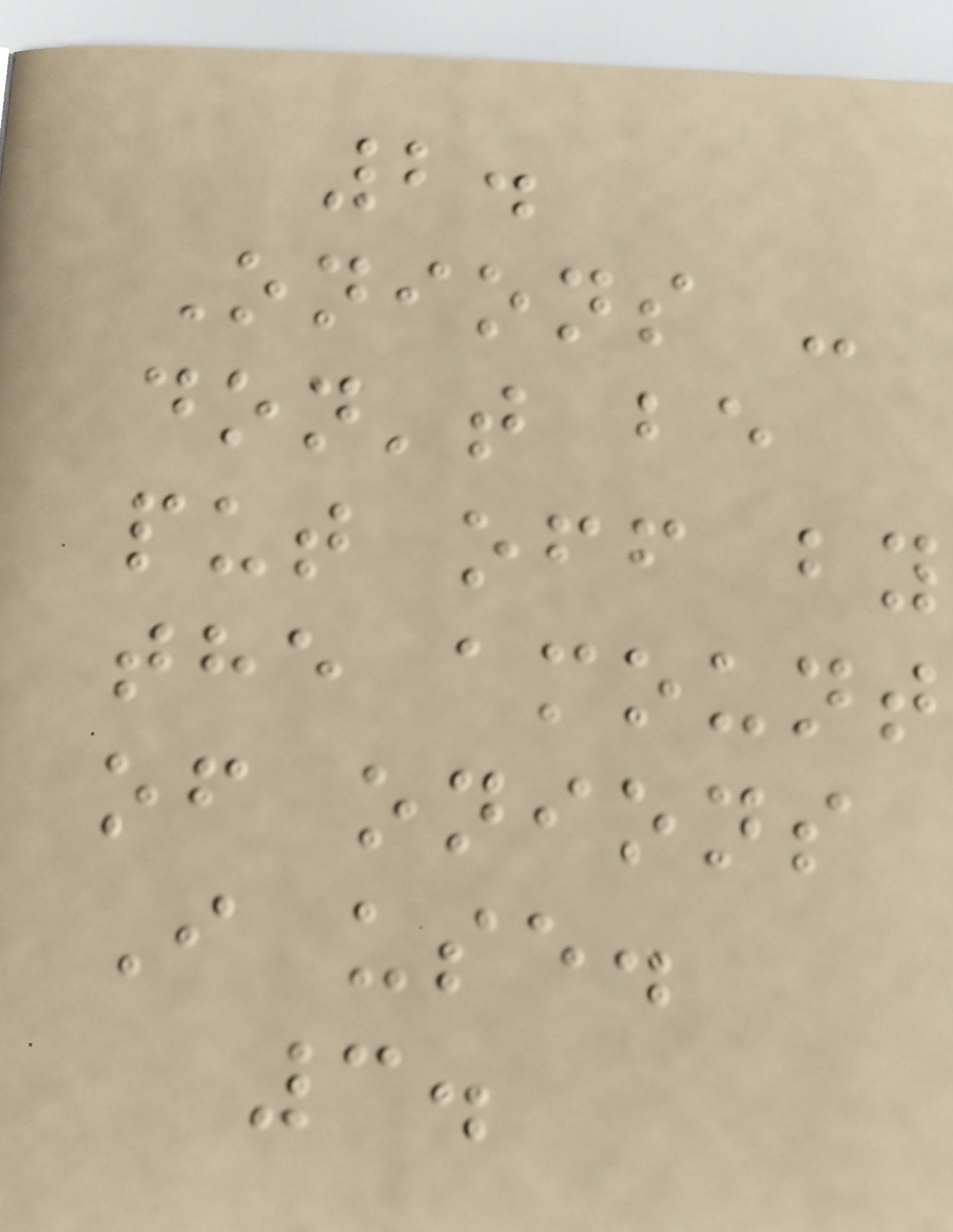2.
Onions -
don't be
put off by
the amount
of onions
I use.
3.
